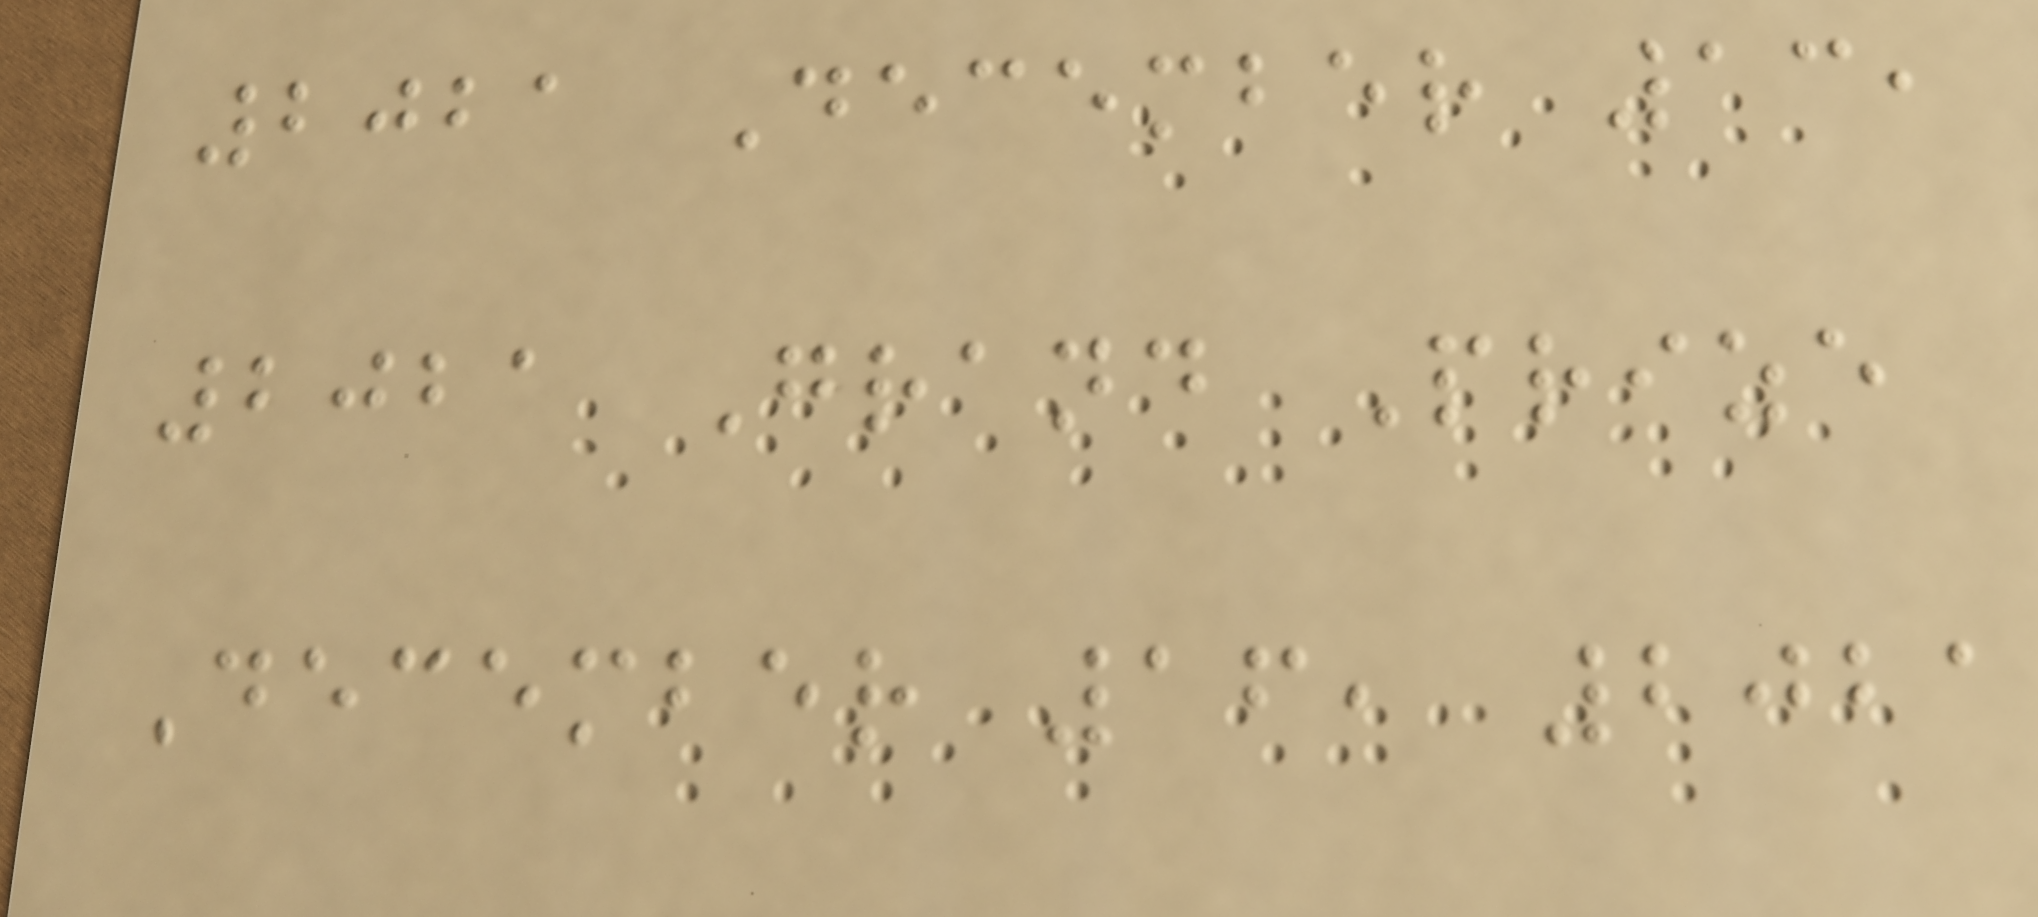2021 December 13,
2021 Grand Prize
December 16, 2021
